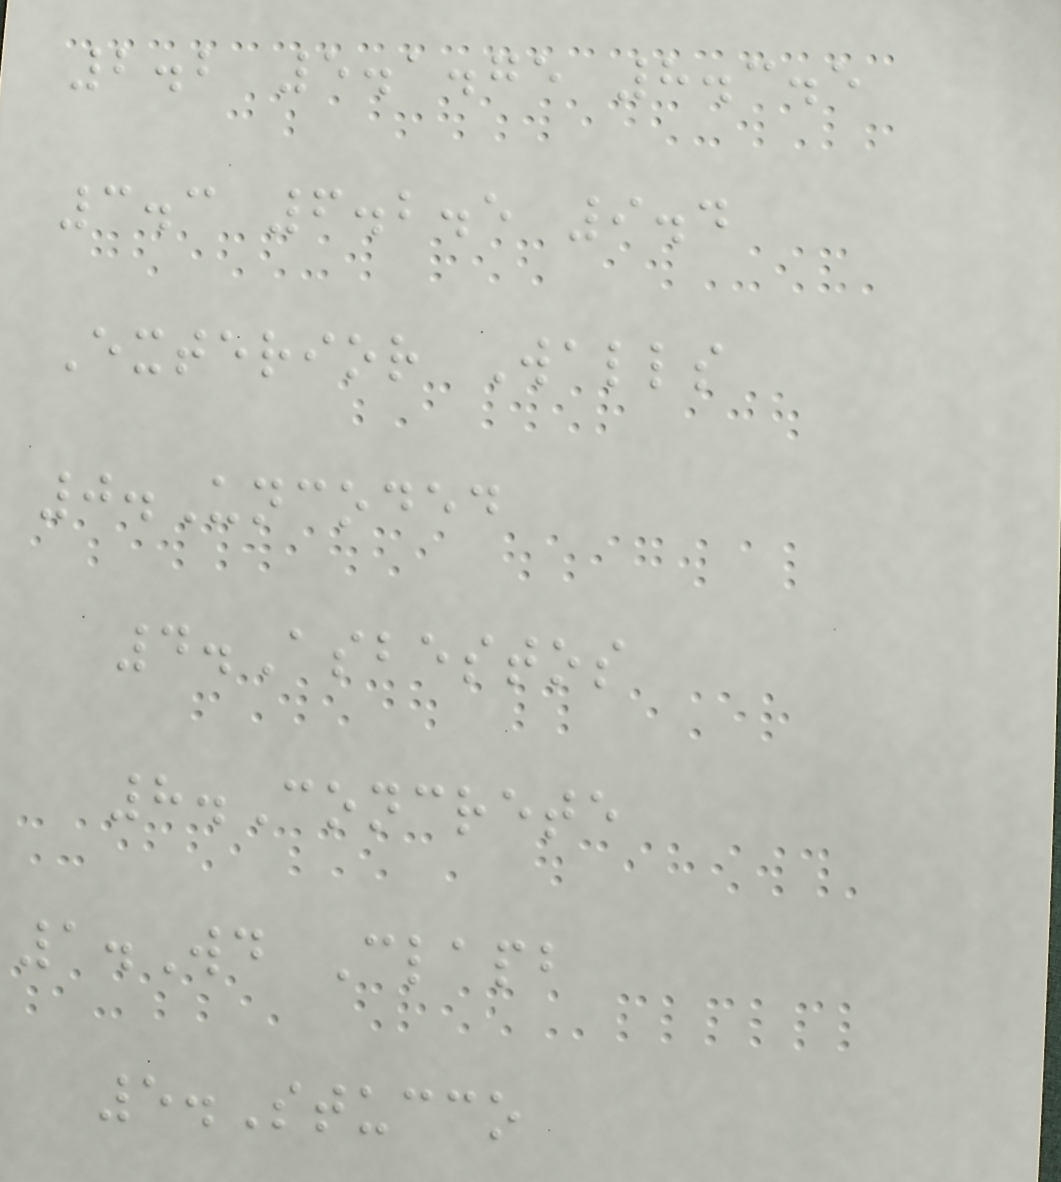2.2 5.1.75 8.3.5
3.3 6.2.5 9.4
Exterior Walls
0.Uncoded
4.Asbestos
8.Concrete
1.Wd Clapb
5.Stucco
